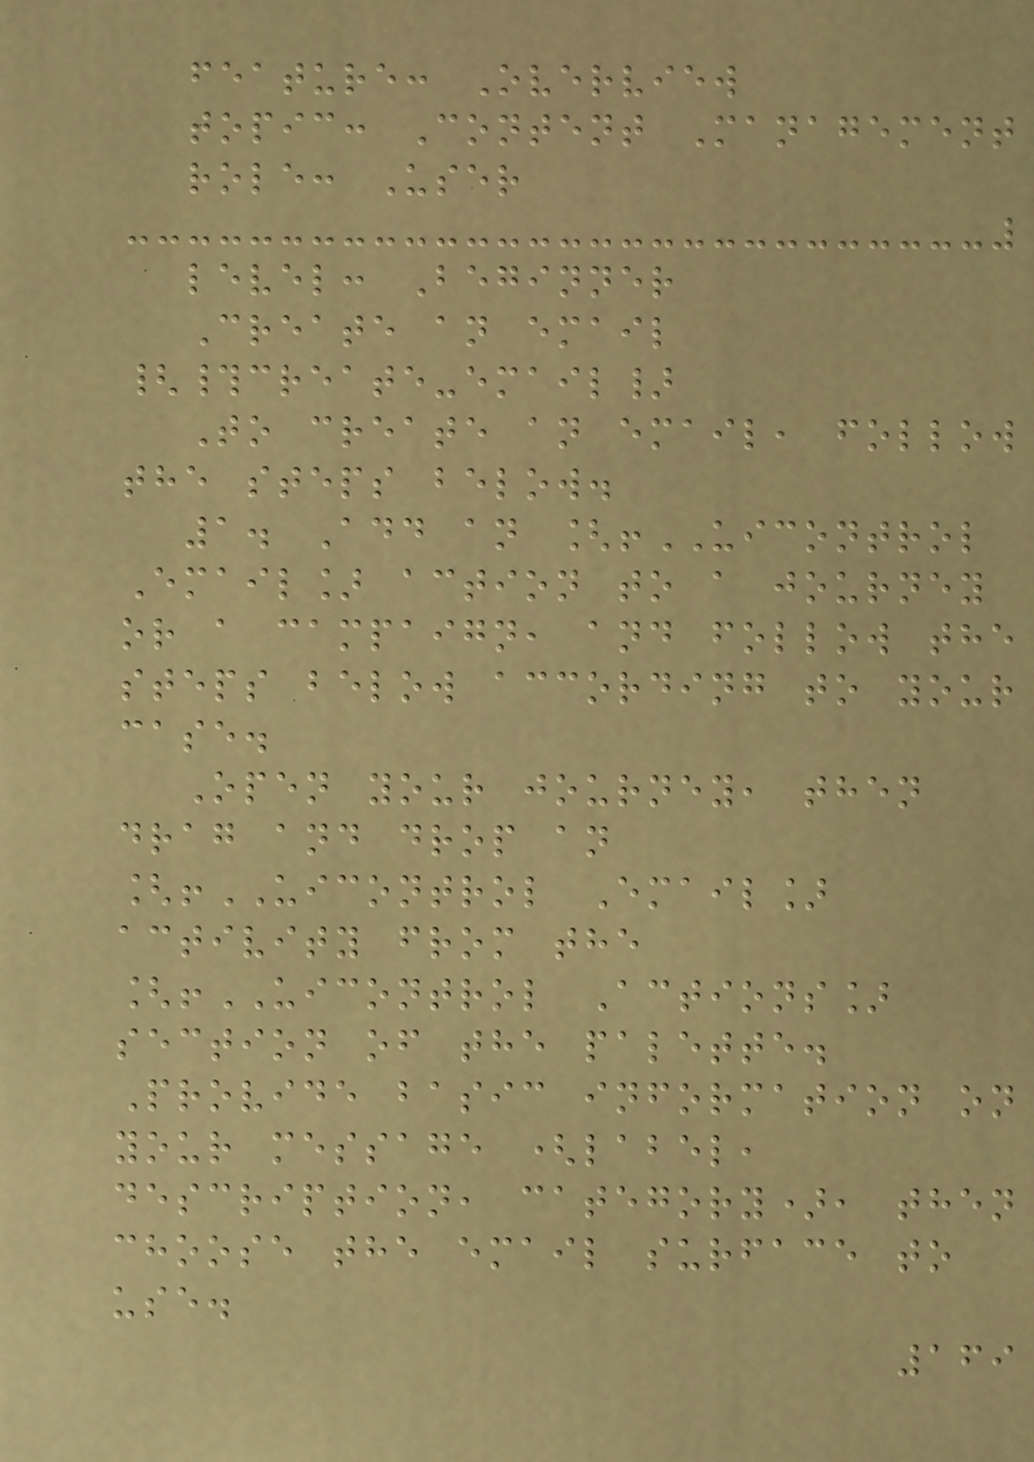feature: Overview
topic: Content Management
role: User
level: Beginner
Create an email
{#create-email}
To create an email, follow
the steps below.
1. Add an [!UICONTROL
Email] action to a journey
or a campaign, and follow the
steps below according to your
case.
Open your journey, then
drag and drop an
[!UICONTROL Email]
activity from the
[!UICONTROL Actions]
section of the palette.
Provide basic information on
your message (label,
description, category), then
choose the email surface to
use.
169
